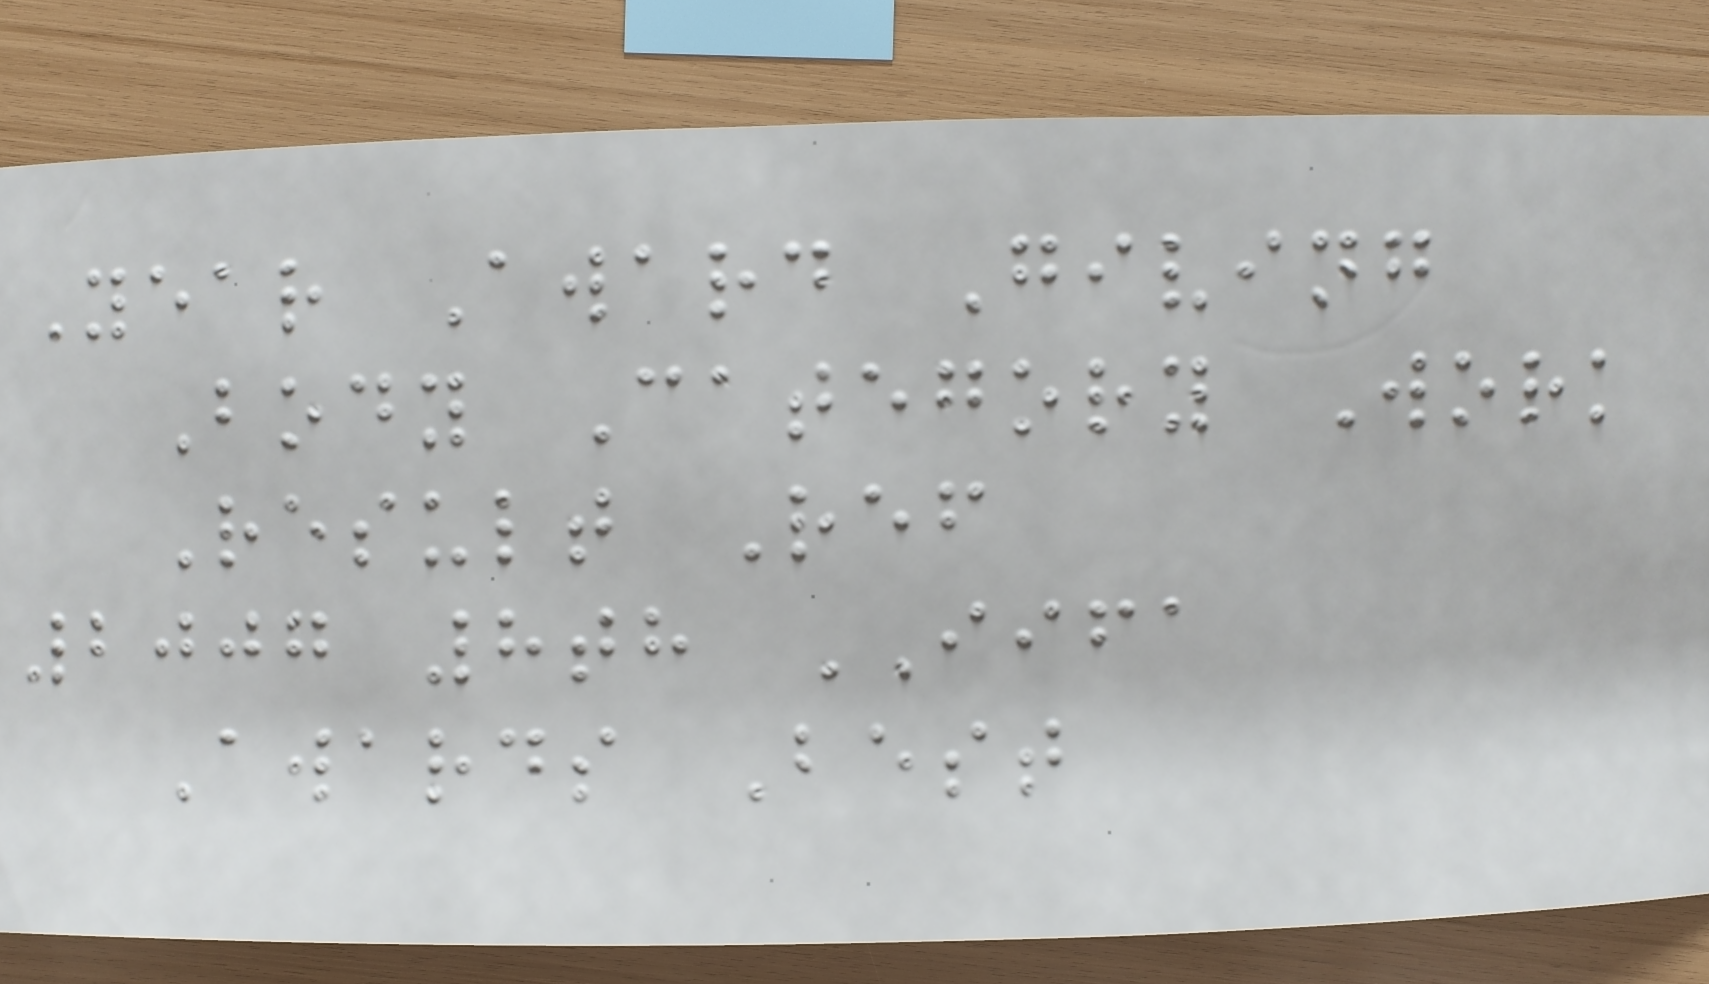Year Award Giving
Body Category Work
Result Ref
2007 8th IIFA
Awards Best
